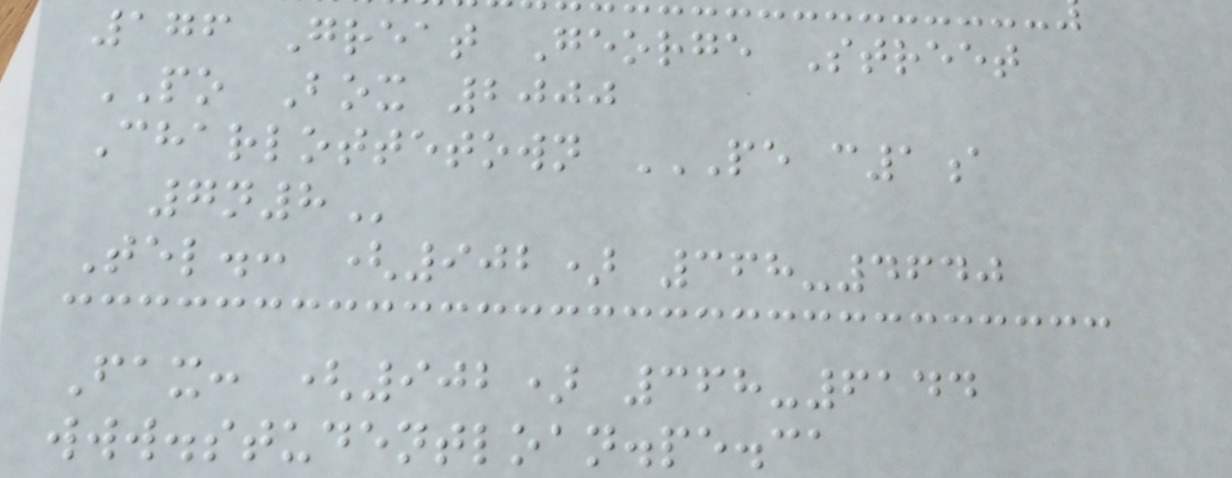176 Great George Street
PO Box 2000
Charlottetown PE C1A
7N8
Tel.: (902) 368-4640
Fax: (902) 368-6144
www.studentloan.pe.ca
